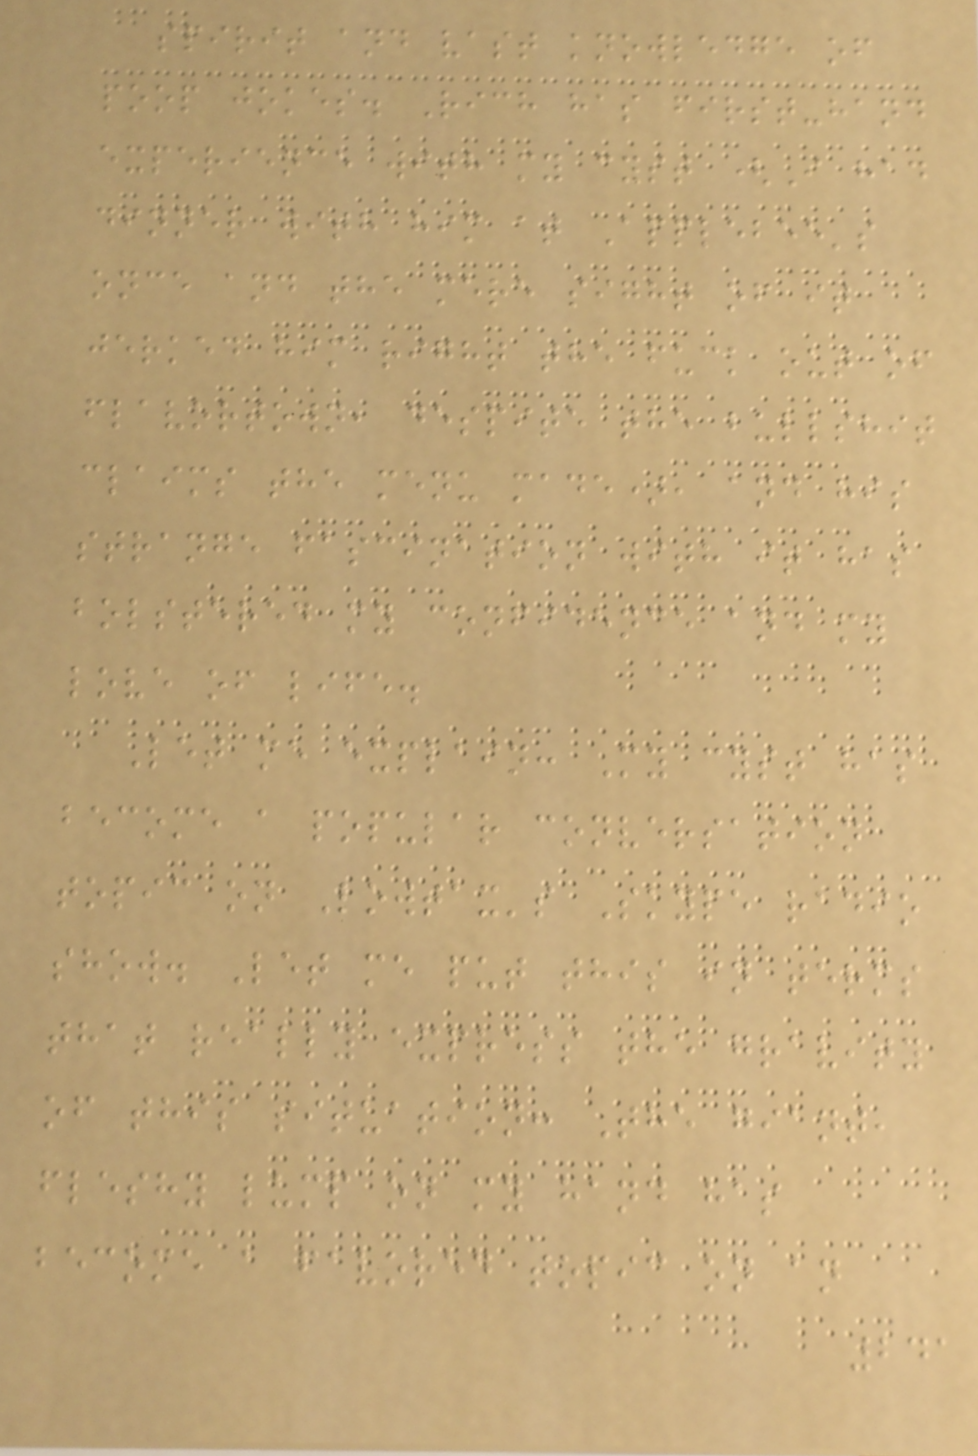spirit and vast knowledge of
poop jokes. Rich has first-hand
experience with my cyst (I had
dinner with him at Applebee's
once and the mere sight of it
jerked him right the fuck out of
flavortown, despite the bullshit
claims the menu made), and his
strange fascination with it has
bolstered my confidence and my
love of life.
Let me explain: My cyst has
become a popular conversation
topic on Lowtax's Skype radio
show. Let me put this in terms
that really express the gravity
of this situation: The giant,
fleshy lump on my hand has
become a favored topic on an
241
